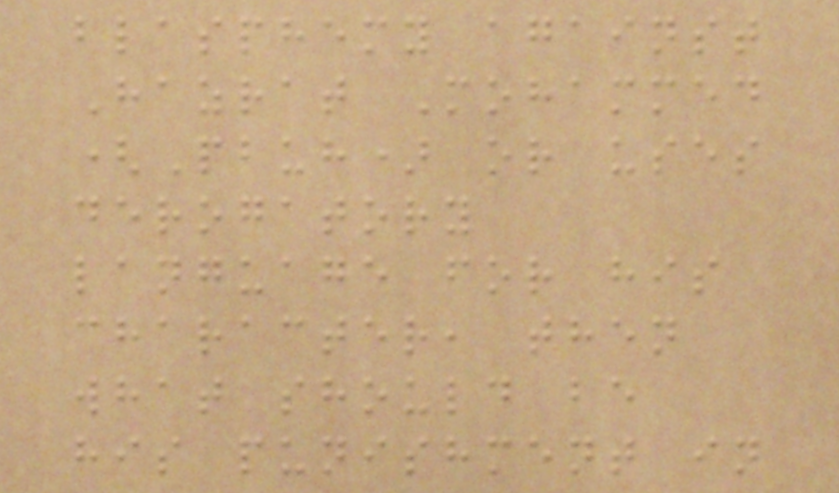blasphemy against
Hazrat Mohammed
(Pbuh) or uses
derogatory
language for his
character, then
what should be
his punishment in
